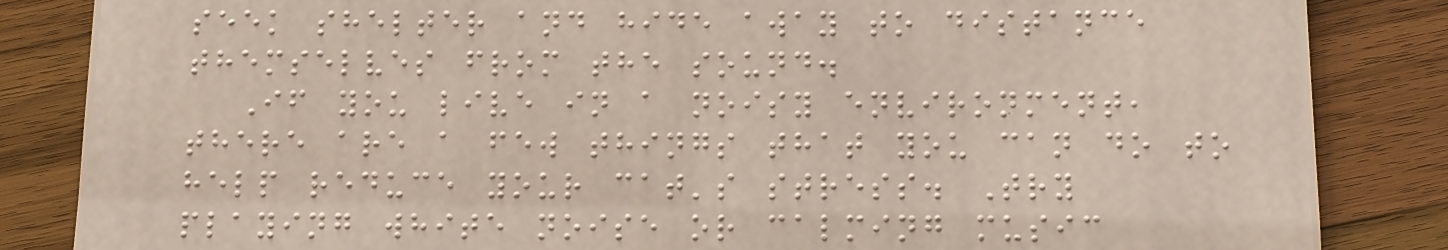seek shelter and hide away to distance
themselves from the sound.
If you live in a noisy environment,
there are a few things that you can do to
help reduce your cat's stress. Try
playing white noise or calming music
